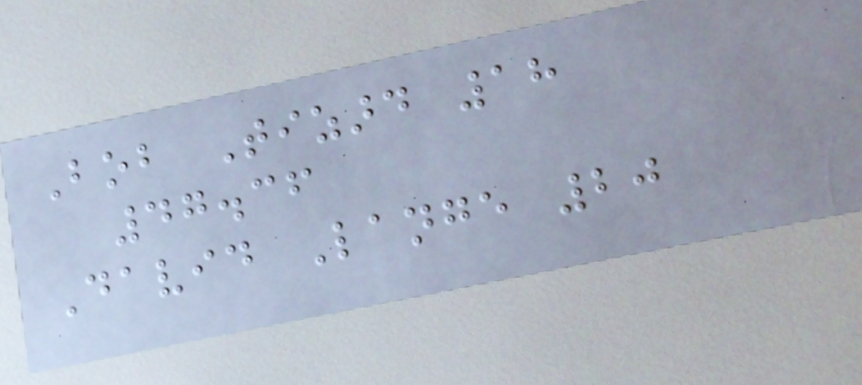Bob Tizard 18
47.36
David Lange 20
